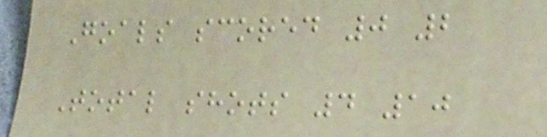Goals scored 0 2
Total shots 4 10
